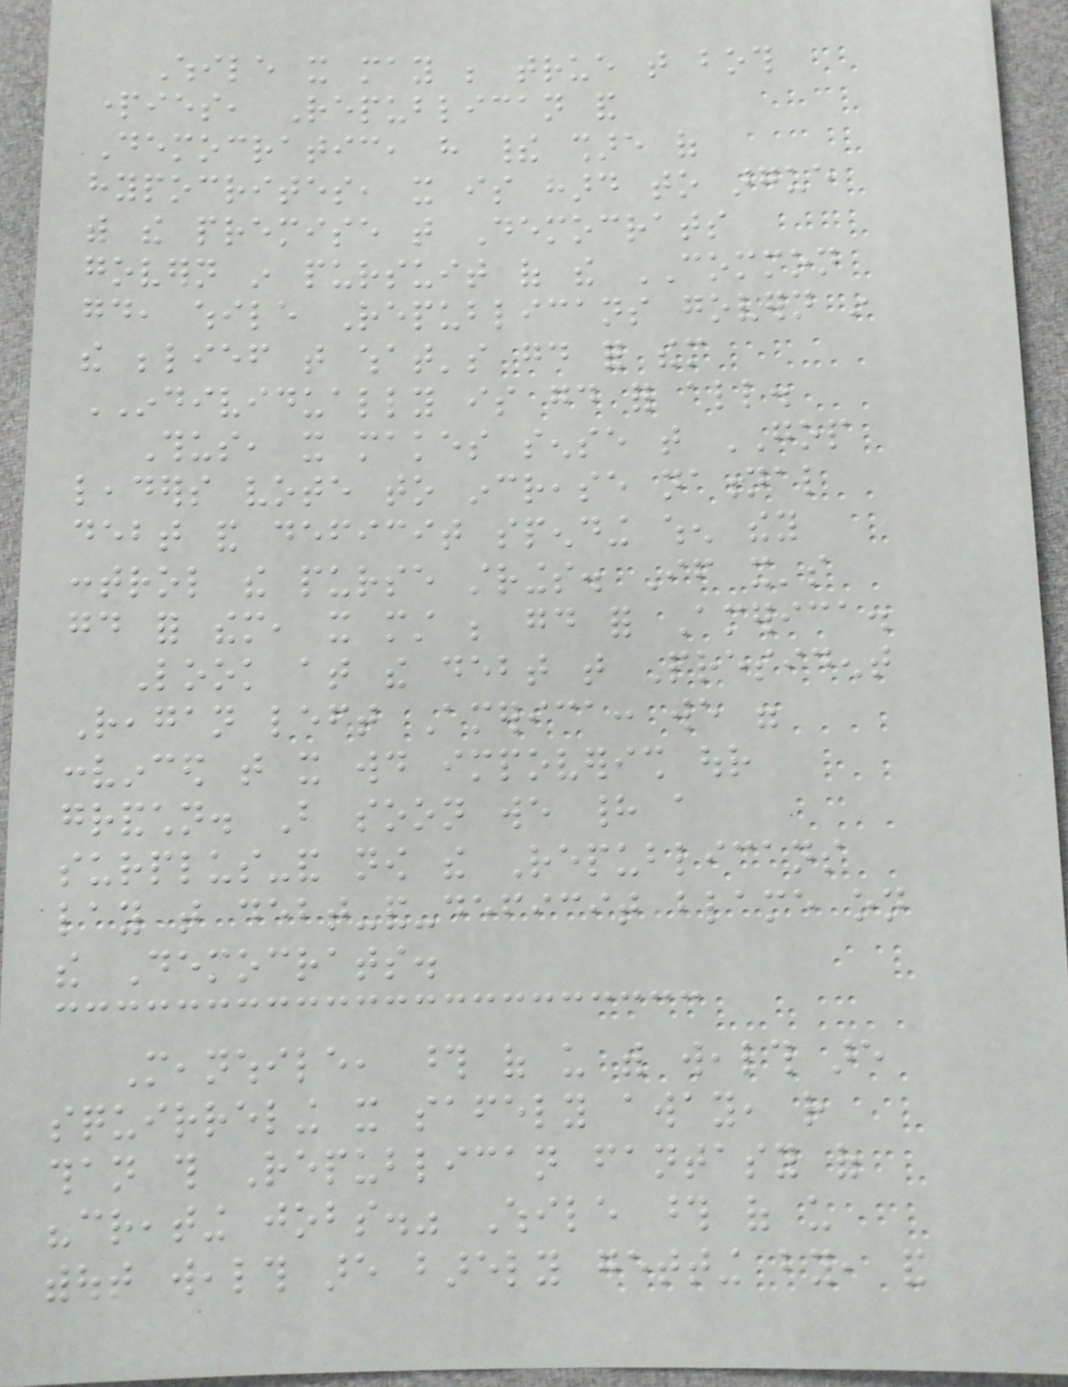While it may be true that both
parties, Republican and
Democratic, have their share of
hypocrites, it is hard to argue
with the premise that Democrats
govern in pursuit of the COMMON
good, while Republicans govern in
the belief that what's good for them
INDIVIDUALLY is good for all.
Thus, it makes sense that GOP
leaders vote to increase national
debt and deficit spending when they
control the purse strings. If it's
good for them, it must be good for America.
Look at the debt that President
Reagan left America: we were
convinced that it would impoverish our
grandchildren. But soon we had a
surplus-and now the Republicans
lay that debt-and-deficit blame on
the Democrats.
Meanwhile, those of us with wealth are
squirreling it safely away, rather
than this Republican fantasy of
"creating jobs." While those of us
without wealth are barely getting by, and
